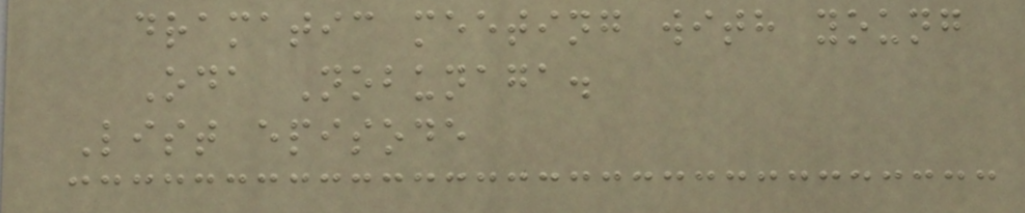dramatic meeting with young
Oda Nobunaga.
List episode
